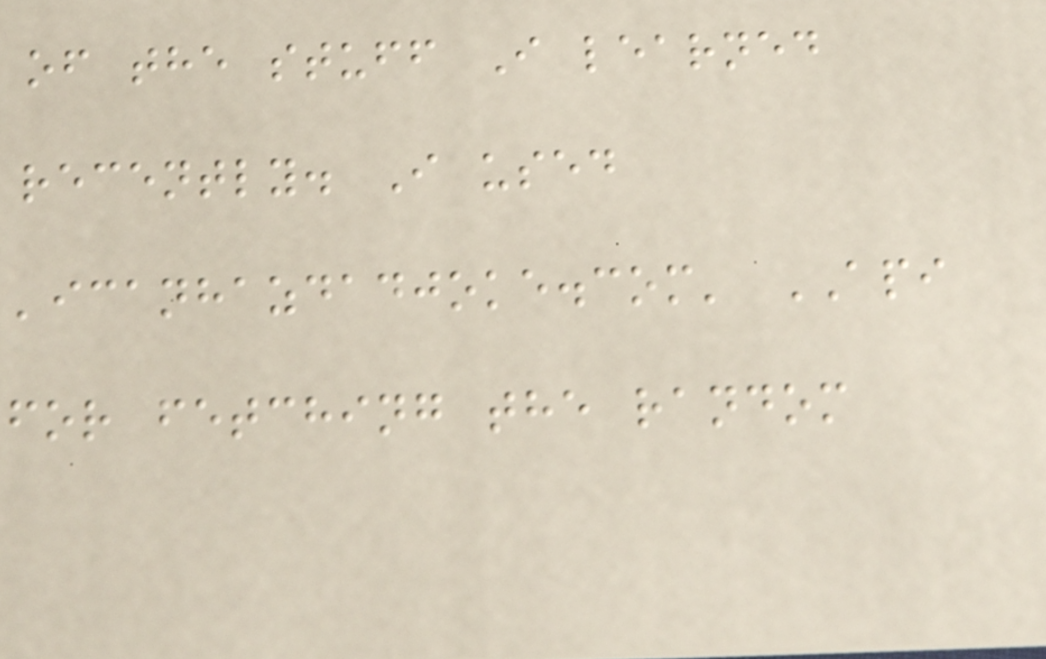of the stuff I learned
recently. I used
'icanhazdadjoke.com' API
for fetching the random
